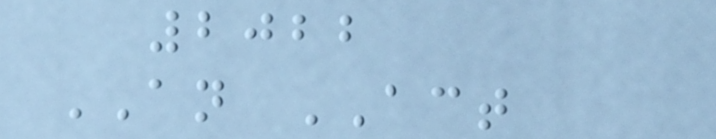2022
AN ACT
